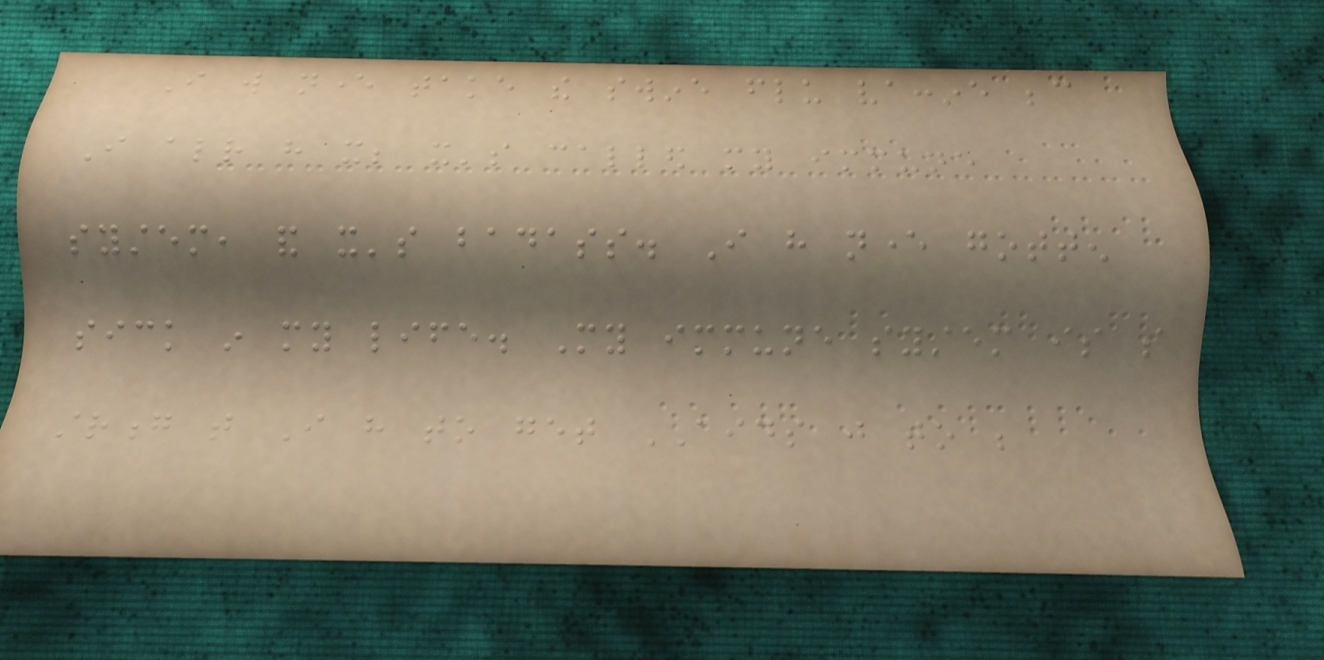I will never take the swine flu vaccine because
I already have it; it's called my immune
system, and it's badass. I have never gotten
sick in my life. My immune system is so
strong that I have to get AIDS just to be
